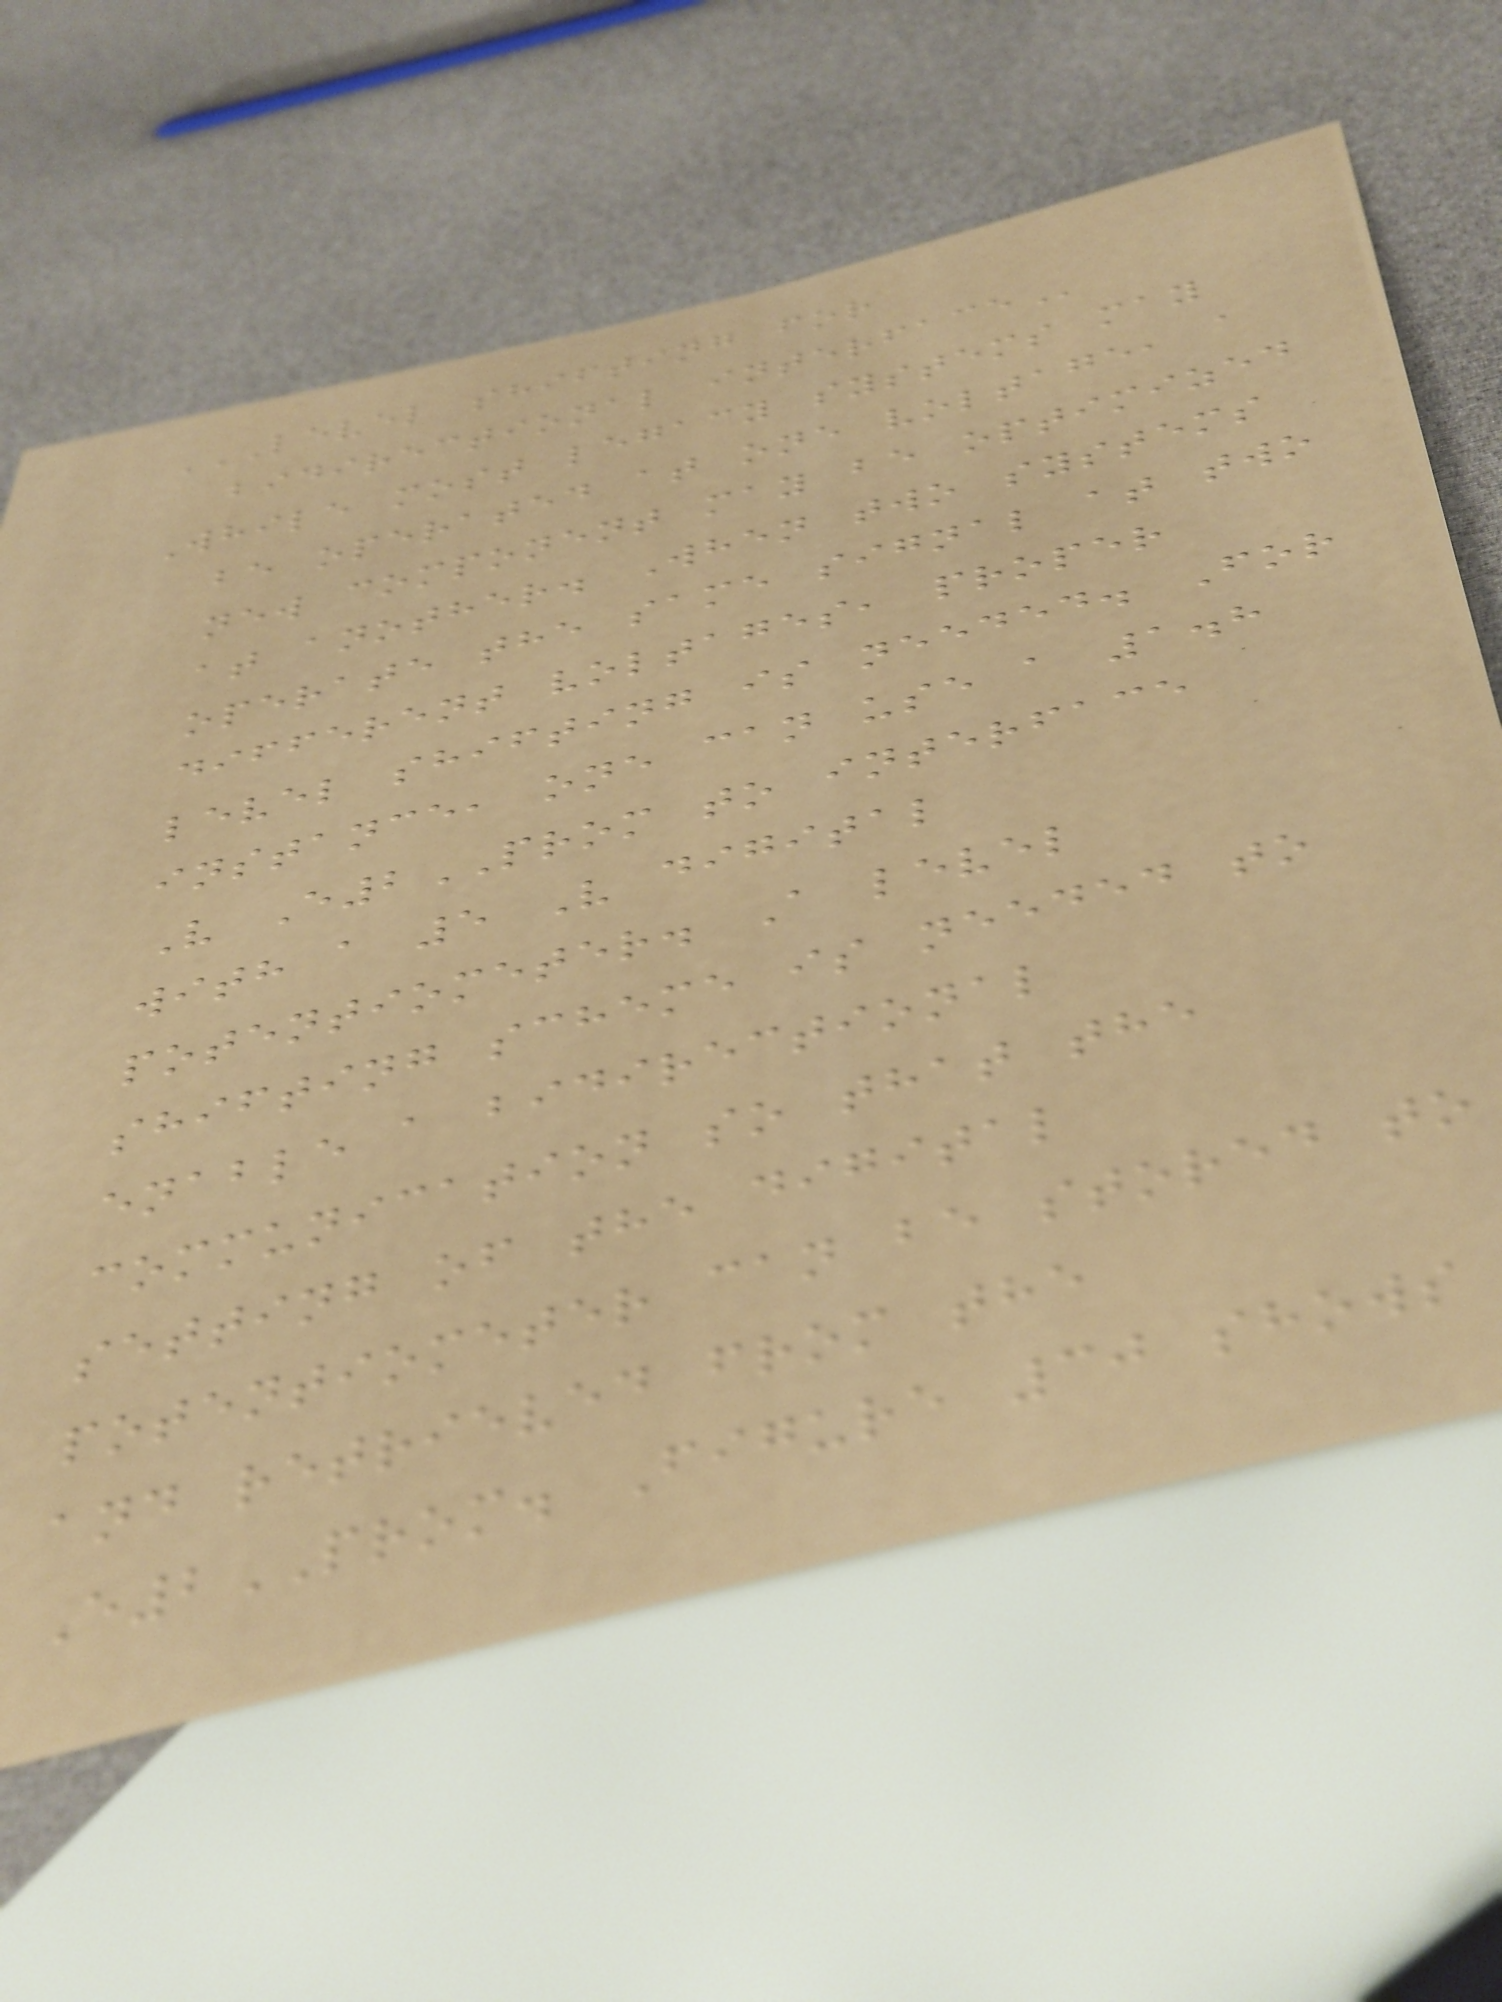LEVEL SHIFTING FOR
BIDIRECTIONAL INTERFACE
While most legacy systems may
be operated at one voltage, a
new component may be optimized
at another. When two systems
operate the same signal at two
different voltages, proper
level shifting is needed. For
instance, one can use a 1.8
V E2PROM to interface
with a 5 V digital
potentiometer. A level
shifting scheme is needed to
enable a bidirectional
communication so that the
setting of the digital
potentiometer can be stored to
and retrieved from the
E2PROM. Figure 30 shows
